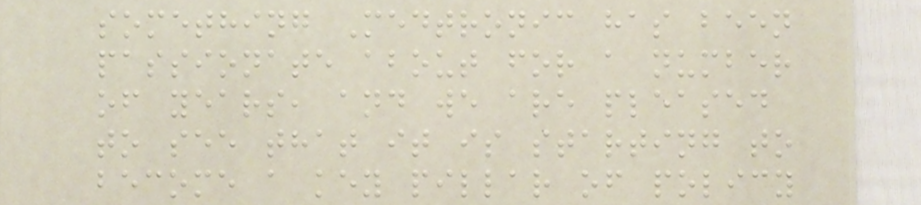something Medtronic has been
passionate about for a number
of years, and we are pleased
to see that it is starting to
become a key pillar of policy
